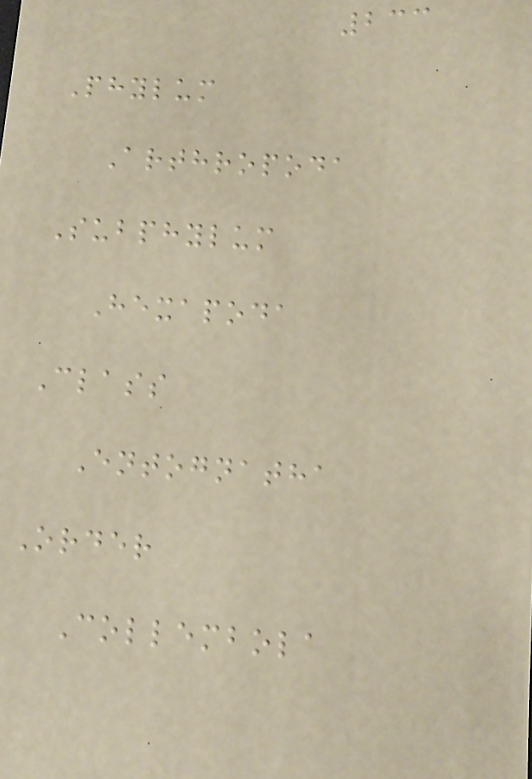233
Phylum
Arthropoda
Subphylum
Hexapoda
Class
Entognatha
Order
Collembola
